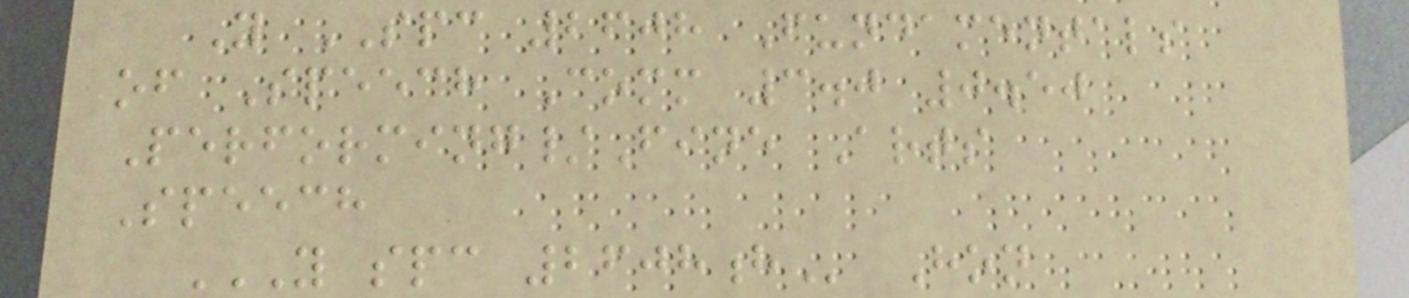Y SPC 2608 Fundamentals
of Speech Comm 3.0 0.50
Performing/Fine Arts
Speech
Y SPC 2608H Hon
